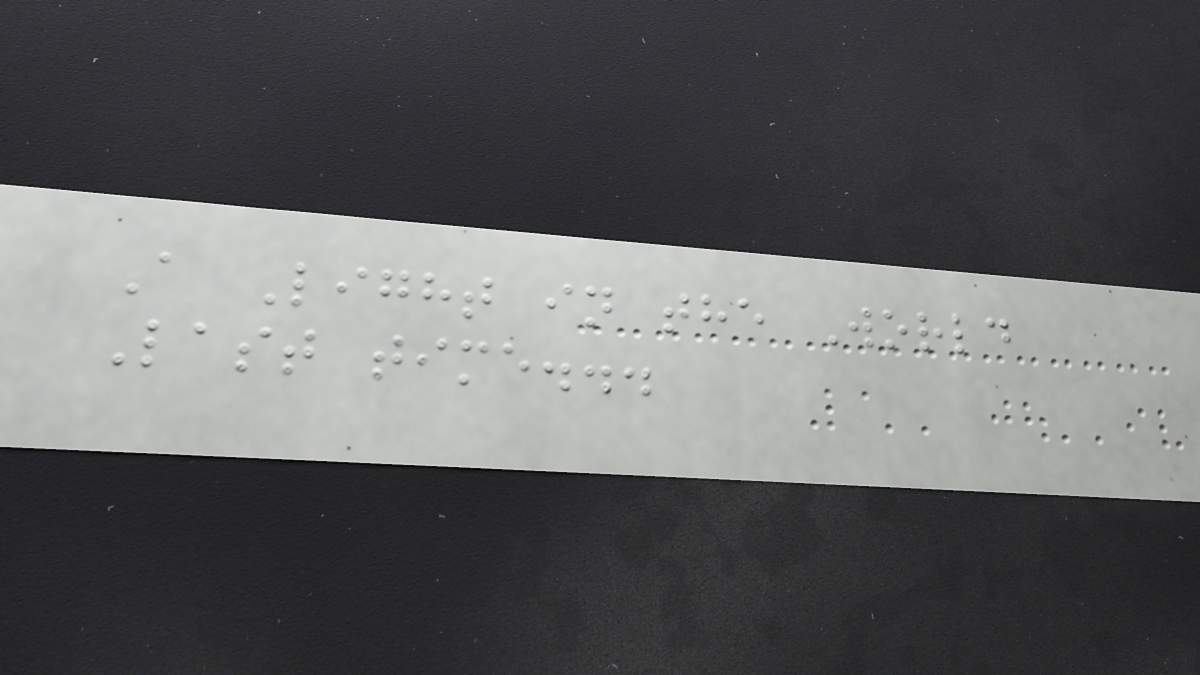A Light in the World
Last time...
